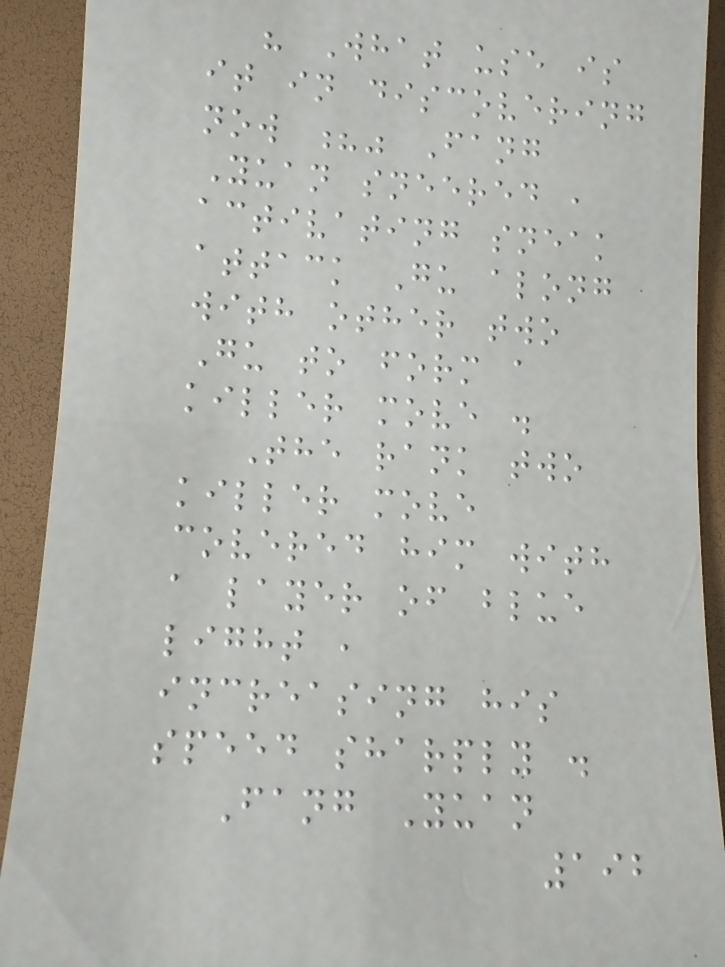" What use is
it in discovering
now ?" Fang
Yuan sneered ,
activating sneak
attack Gu along
with other two
Gu to form a
killer move .
The rank two
killer move
covered him with
a layer of blue
light ,
increasing his
speed sharply .
Fang Yuan
192
